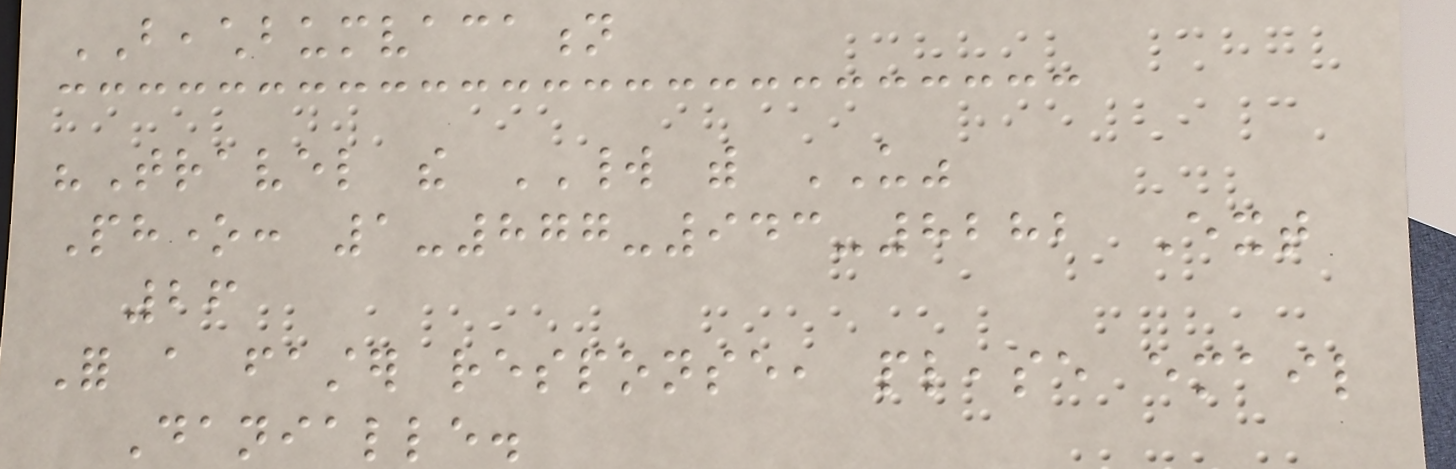BEACHBUMVACATION
"Travel the WORLD with US"
Phone: 1-877-943-8282 Ext
26
For a faster response, please email
Danialle.
